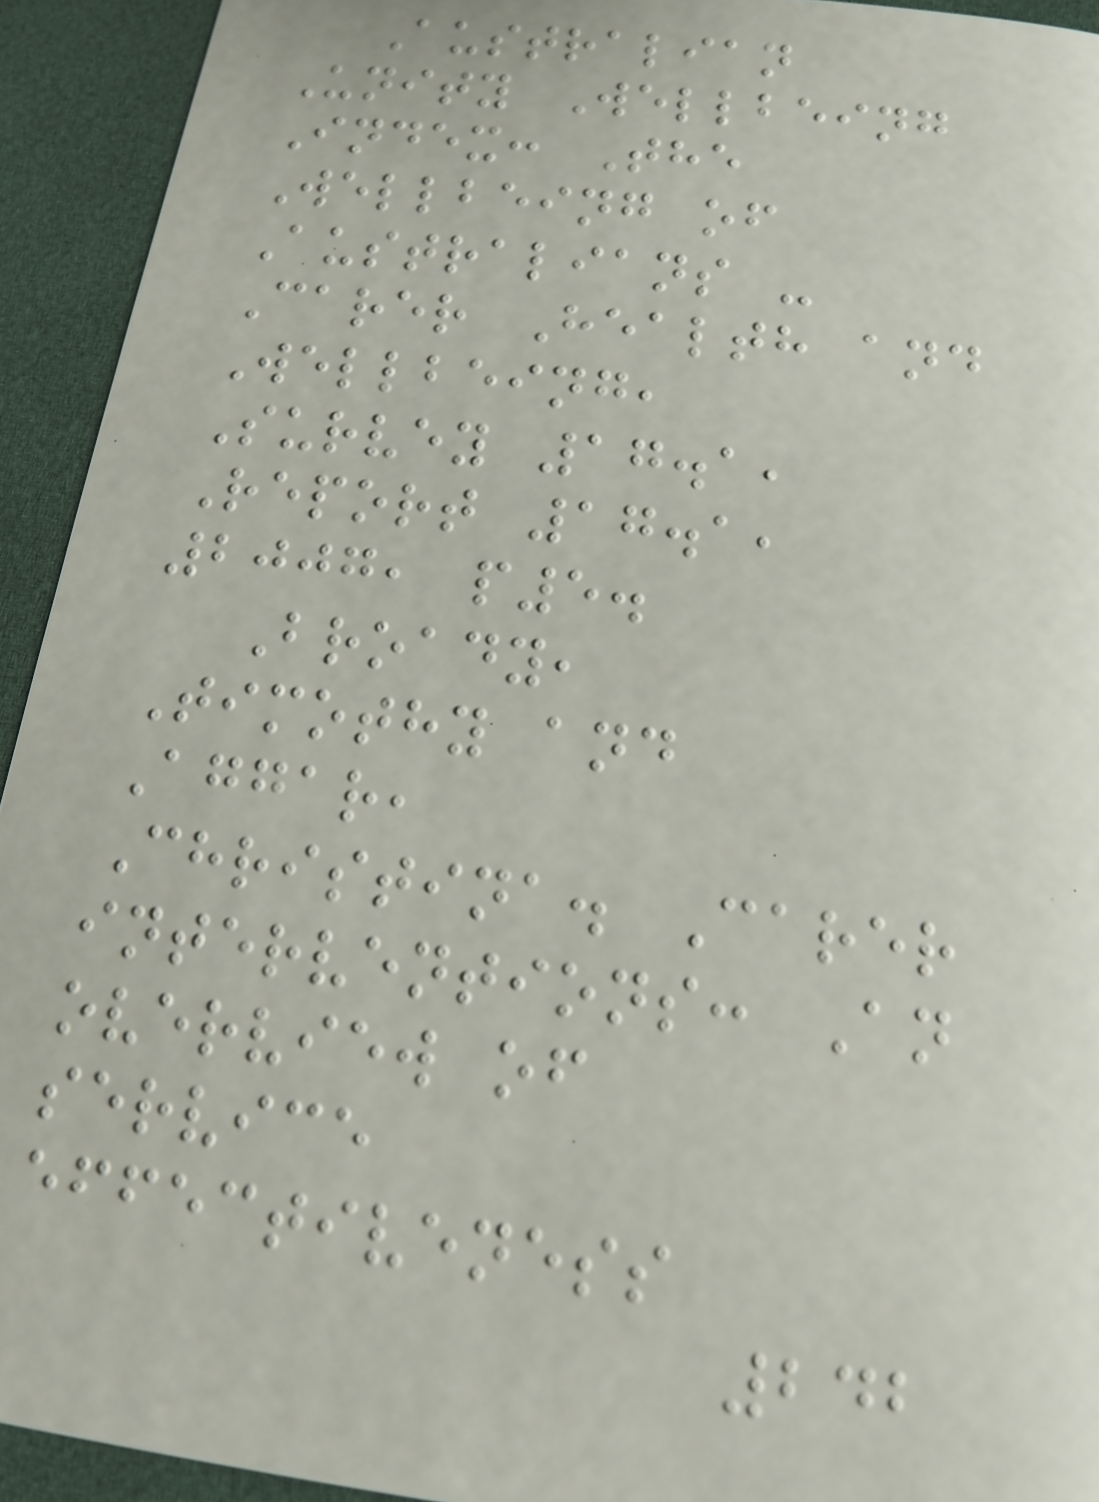Australian
Unity Wellbeing
Index: The
Wellbeing of
Australians -
Carer Health and
Wellbeing,
Survey 17.1,
Report 17.1,
2007, p5.
Broady,
Timothy and
Aggar,
Christina. Carer
interventions: An
overview of
service
effectiveness
242
